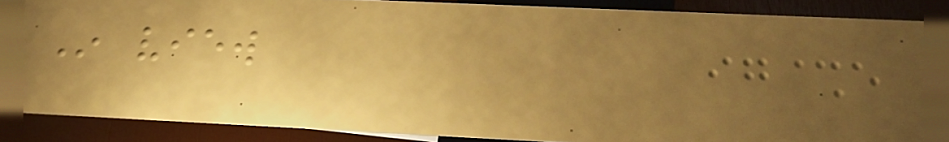In view
